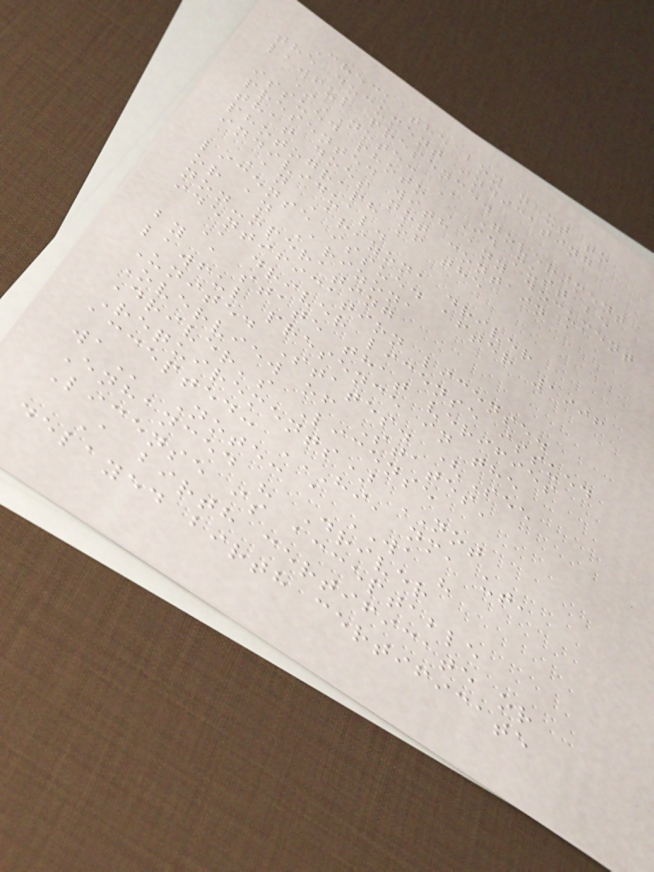Check the box next to
the document indicating
lawful presence.
*NOTE: A Government
issued photo ID must be
presented with any document
that does not contain a
photograph of the
individual.
An Arizona driver
license issued after 1996
or an Arizona
non-operating
identification license.
A driver license issued
by a state that verifies
lawful presence in the
United States. (See
Overview of States'
Driver's License
Requirements) NOT
accepted: HI, NM, UT,
WA Note: a WA "
Enhanced " Driver
License is acceptable
A birth certificate or
delayed birth certificate
